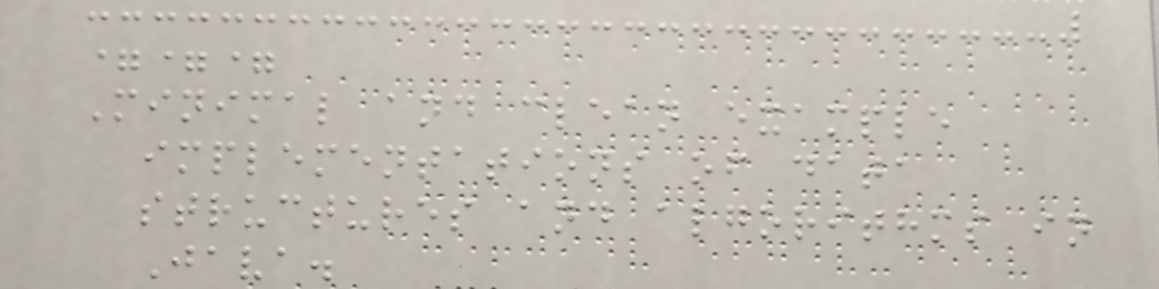===
Minimal and clean example
implementations of data
structures and algorithms in
Java.
